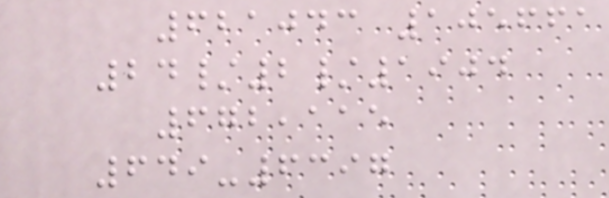621043 105661
24/2/1904
672,115
649-6397
